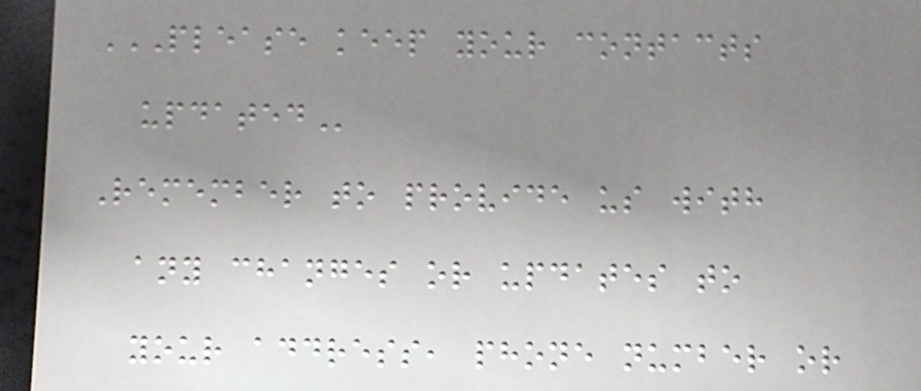PLEASE KEEP YOUR CONTACTS
UPDATED
Remember to provide us with
any changes or updates to
your address, phone number or
